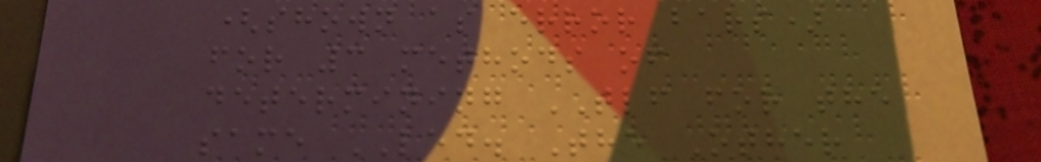(shown as error bars)
for 3 methods of
determining TLF for the
same LED. The Other
